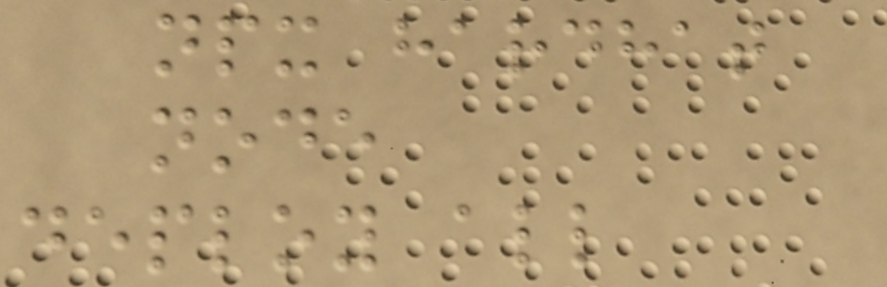npx hardhat
node
deploy all
